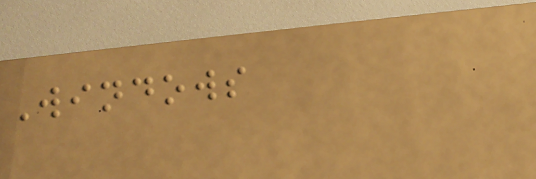Windows
